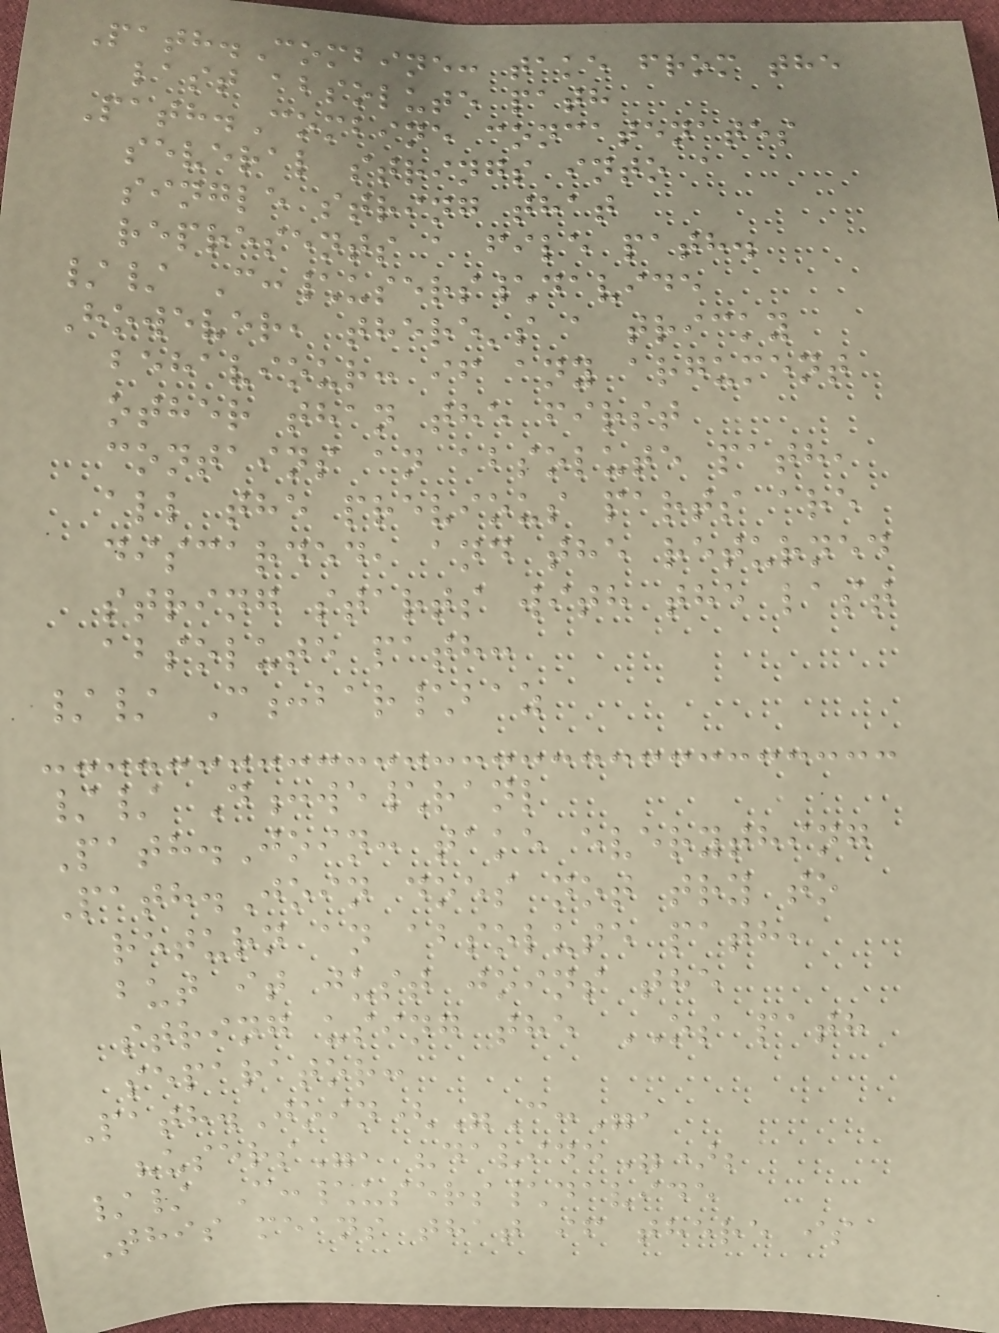Path.Combine: take from the
last absolute path
Path.Combine concatenates
several strings into a
single string that
represents a file path.
// C:\users\davide
However, there's a tricky
behaviour: if any argument
other than the first
contains an absolute path,
all the previous parts are
discarded, and the returned
string starts with the last
absolute path:
// C:bar\baz
// D:we\ranl
Path.Join: take everything
Path.Join does not try to
return an absolute path,
but it just joins the
string using the OS path
separator:
Path.Join("C:",
"users", "davide");
// C:\users\davide
This means that if there is
